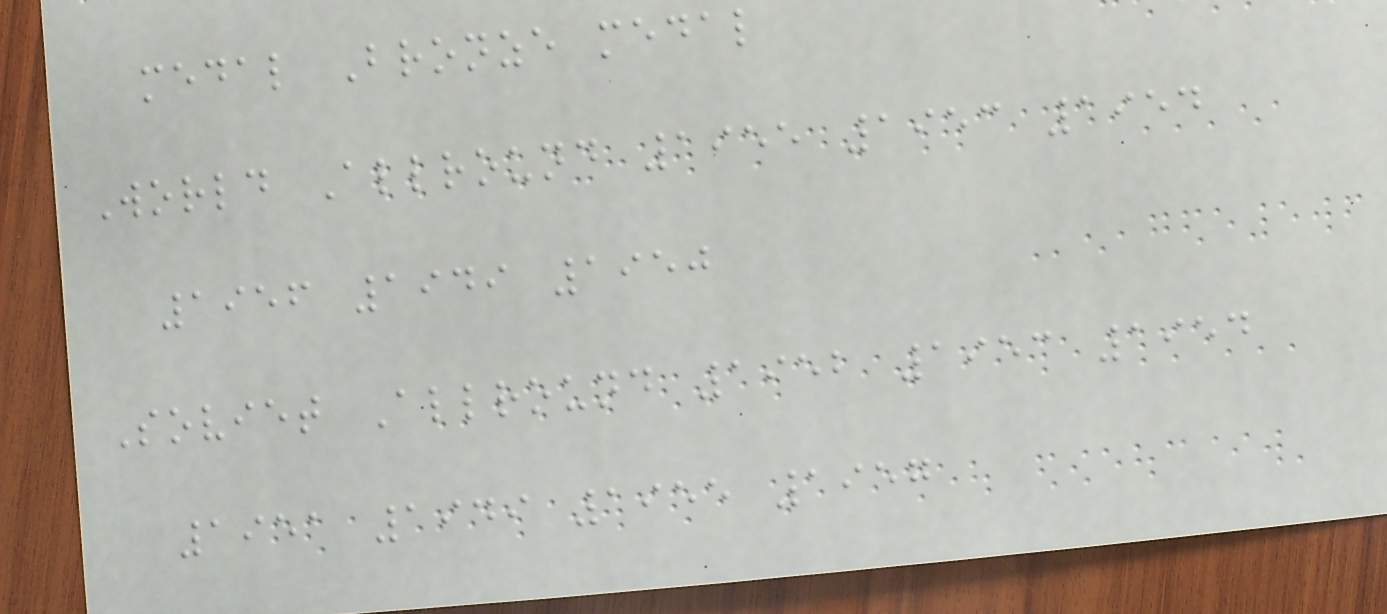medal Bronze medal
World Allround 1955 1953 1954
1956 1949 1950
Soviet Allround 1952 1953 1954
1951 1949 1955 1957
